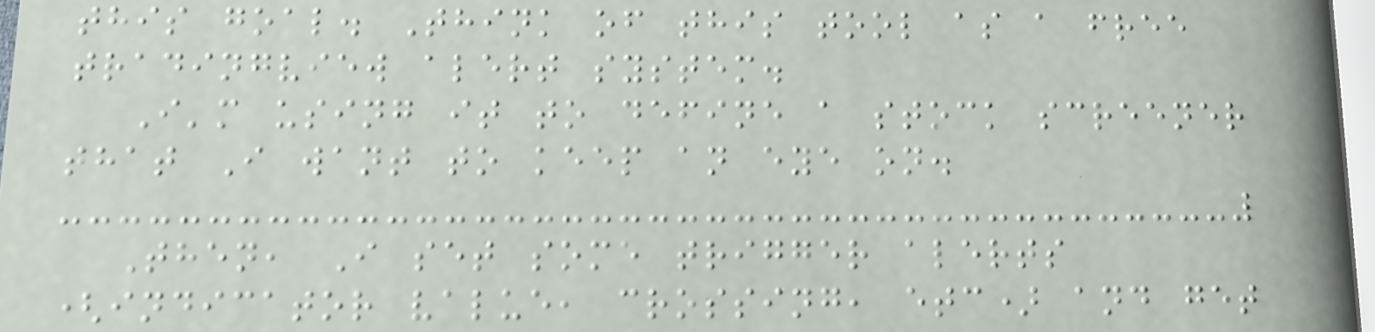this goal. Think of this tool as a free
tradingview alert system.
I'm using it to define a stock screener
that I want to keep an eye on.
Then, I set some trigger alerts
(indicator value, crossing, etc) and get
